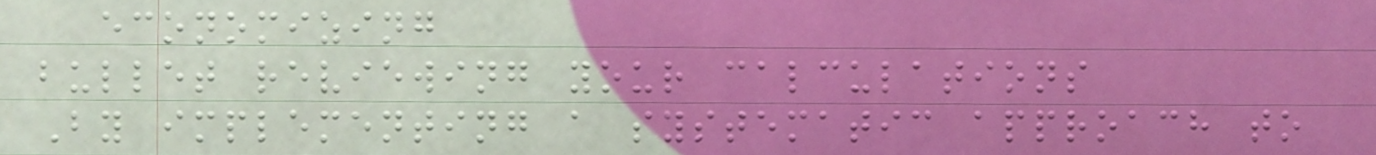economizing
bullet reviewing your calculations
By implementing a systematic approach to
